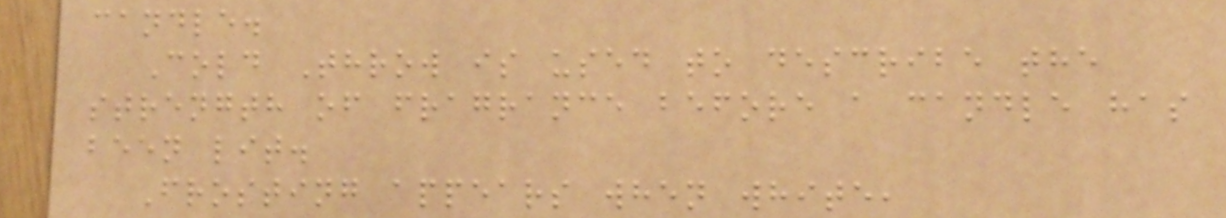candle.
Cold Throw is used to describe the
strength of fragrance before a candle has
been lit.
Frosting appears when white,
